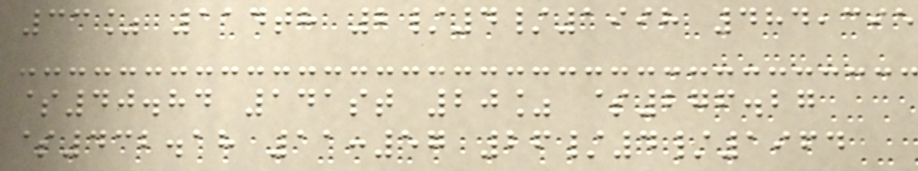33% 114th 2/4/1998 484,395
$40.84 141st 20% $276.27
$432.18 11:57 26/4/1964
